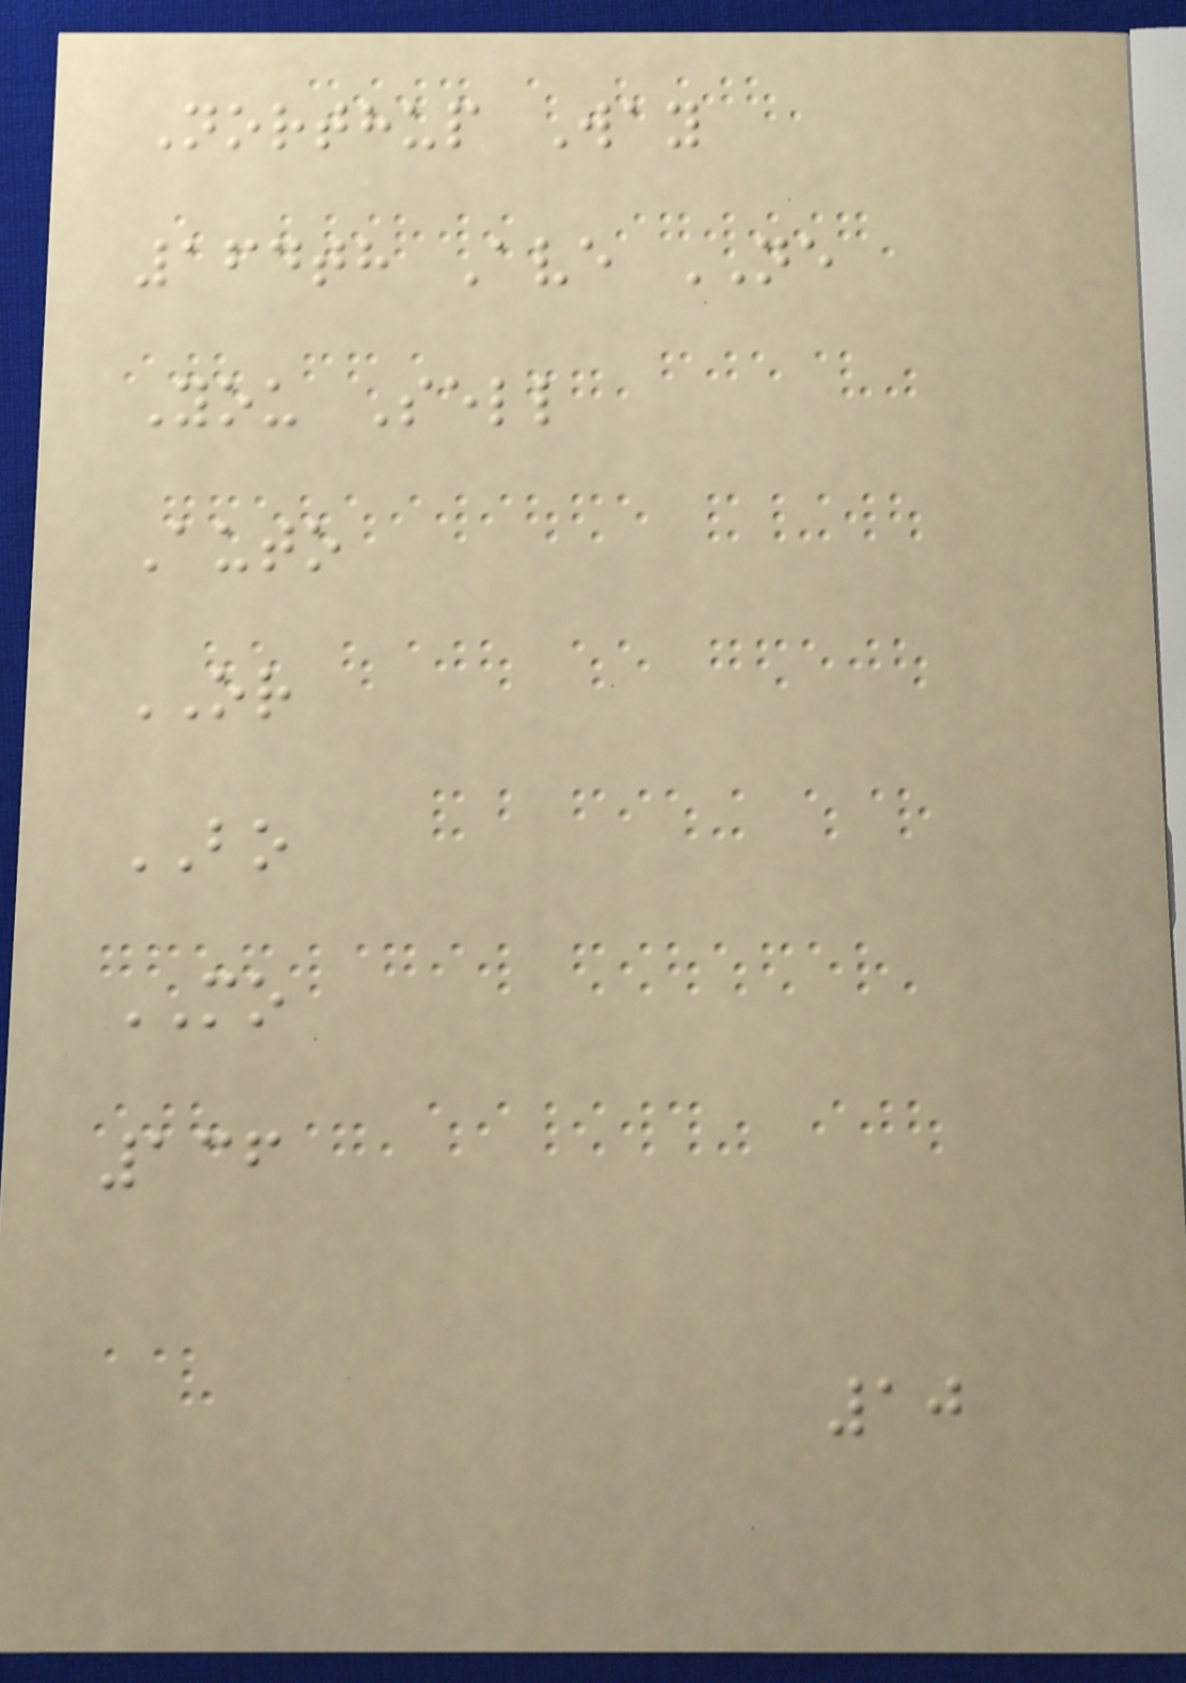Northup Way
164th Ave NE
You Sell
Auto
OR
BO
MO
136
10
